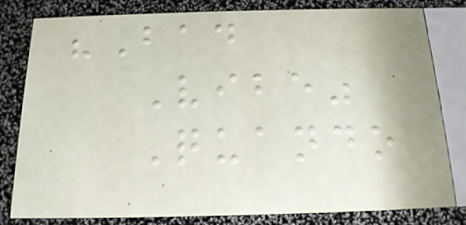"Bad
Vibe"
Quando
